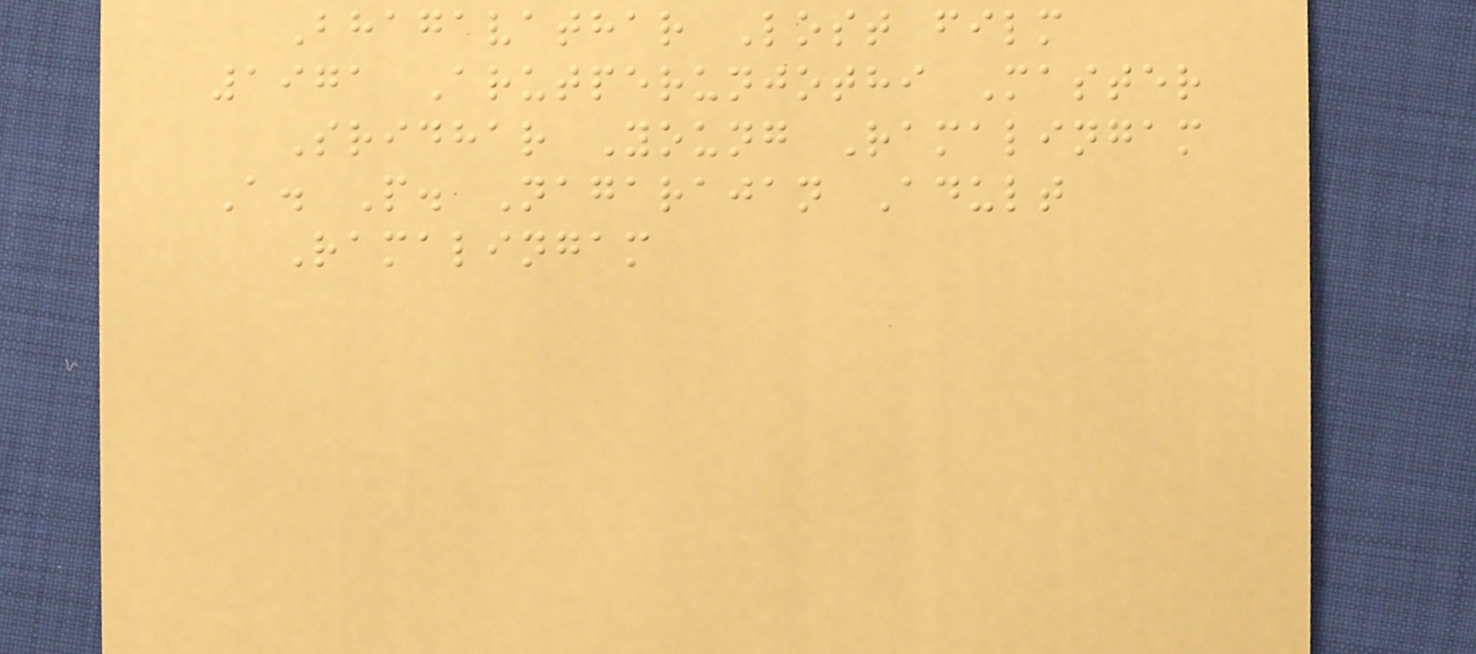Bhagavathar Lost film
1971 Arutperunjothi Master
Sridhar Young Ramalingam
A. P. Nagarajan Adult
Ramalingam
